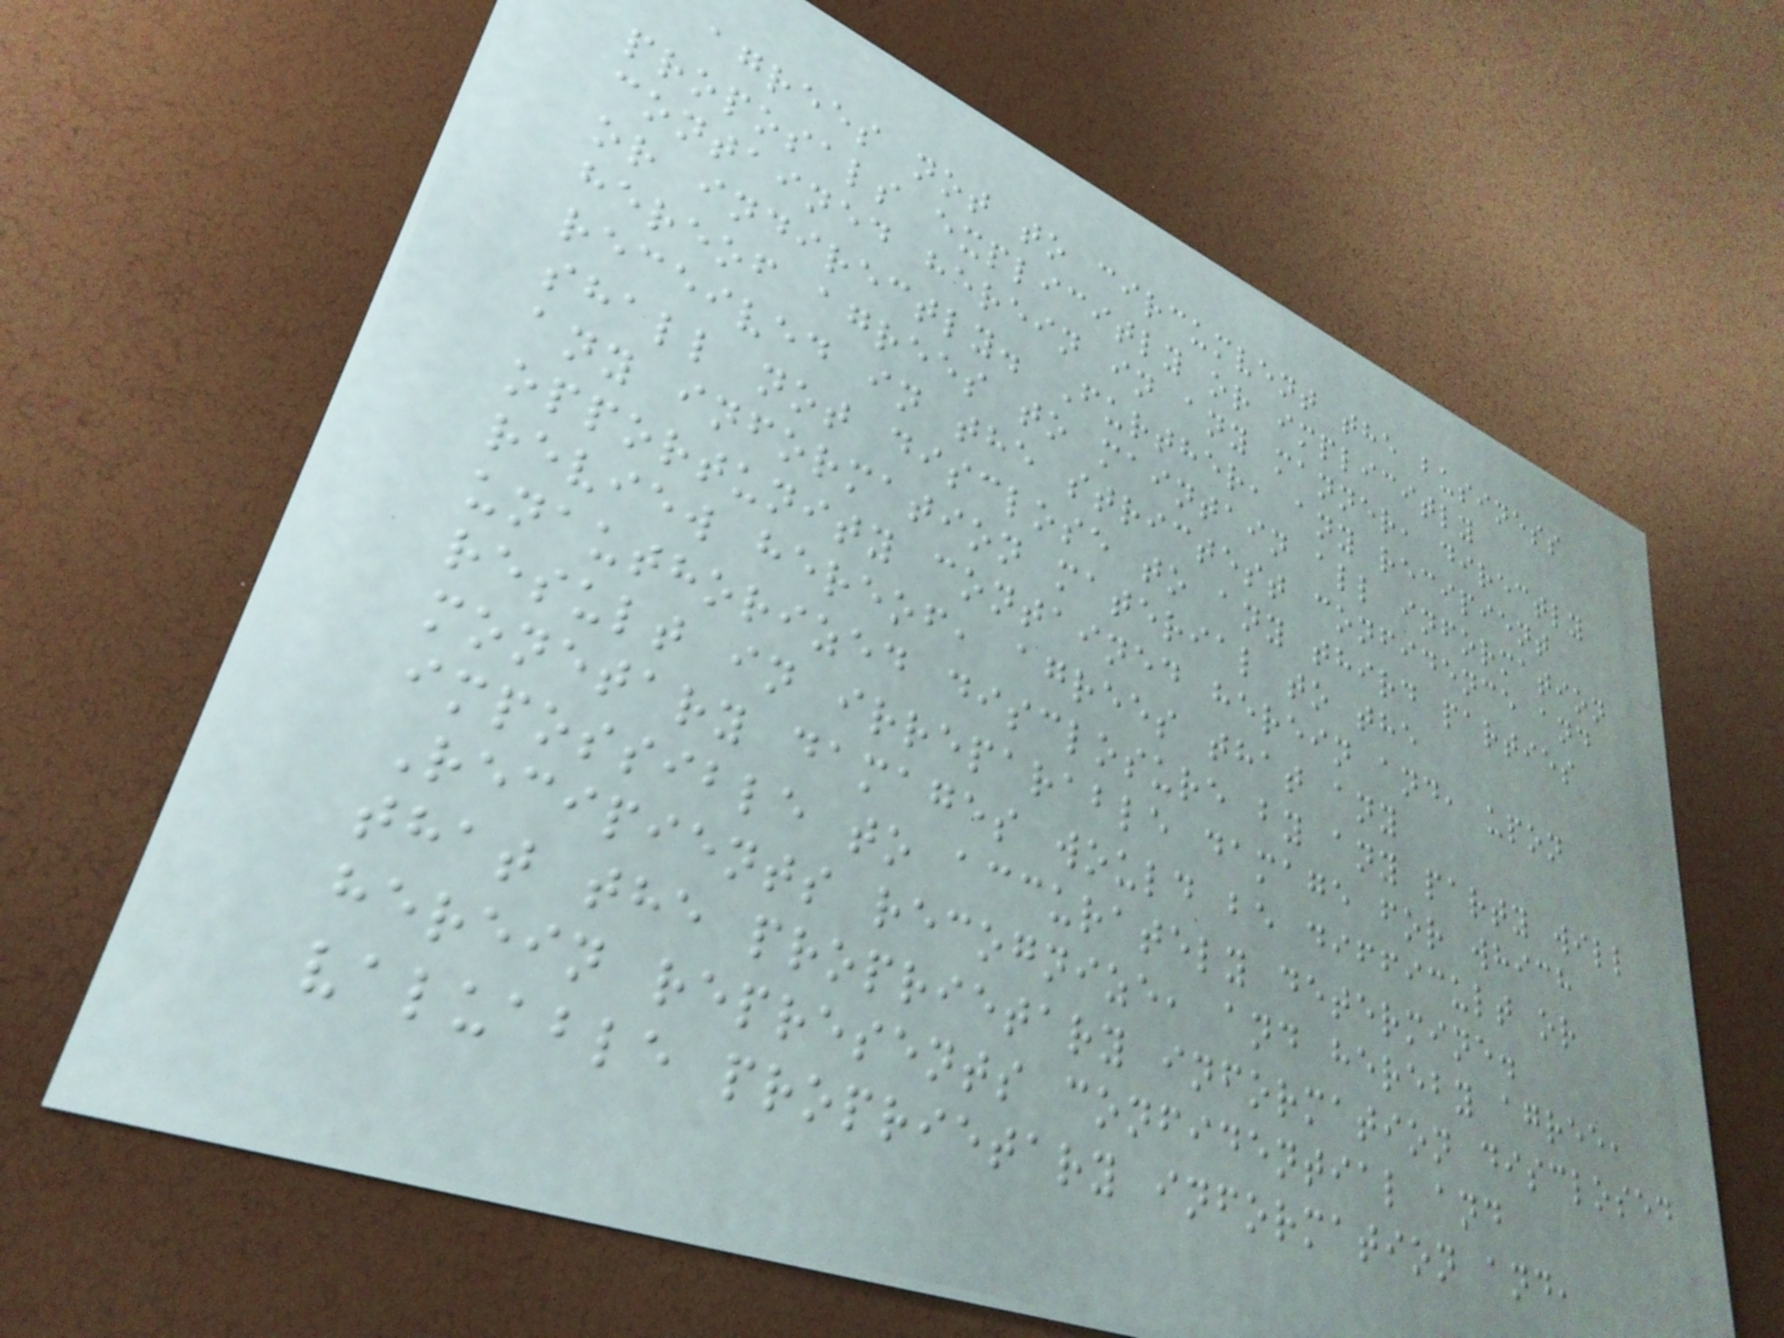agrees not to circumvent the business
proposals explicitly or implicitly
contained herein in any manner, directly
or indirectly. Further, any recipient
hereof agrees to maintain all information
received in the strictest confidence and
shall not disclose to any third parties
any information material to the
opportunity contained herein and, upon
review hereof, agrees that any
unauthorized disclosure by any party will
result in irreparable damage for which
monetary damages would be difficult or
impossible to accurately determine.
Recipients recognize, and hereby agree,
that the proprietary information disclosed
herein represents confidential and
valuable proprietary information and,
